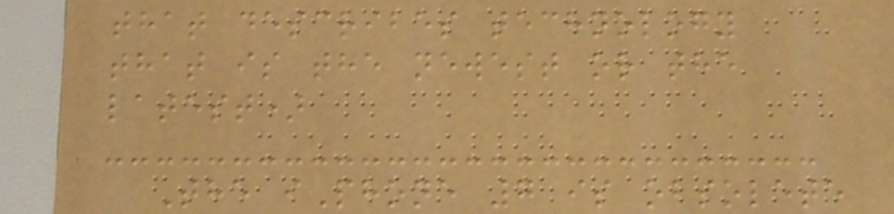that describes technology
that is the newest or the
latest)
The iPhone 7 is obsolete
